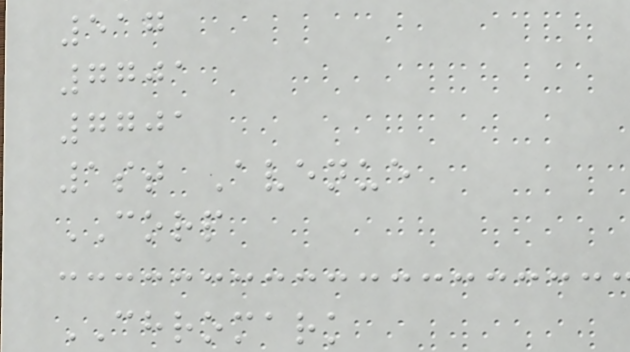517
7701
7701
1st Avenue
CORP
CHROMARK
